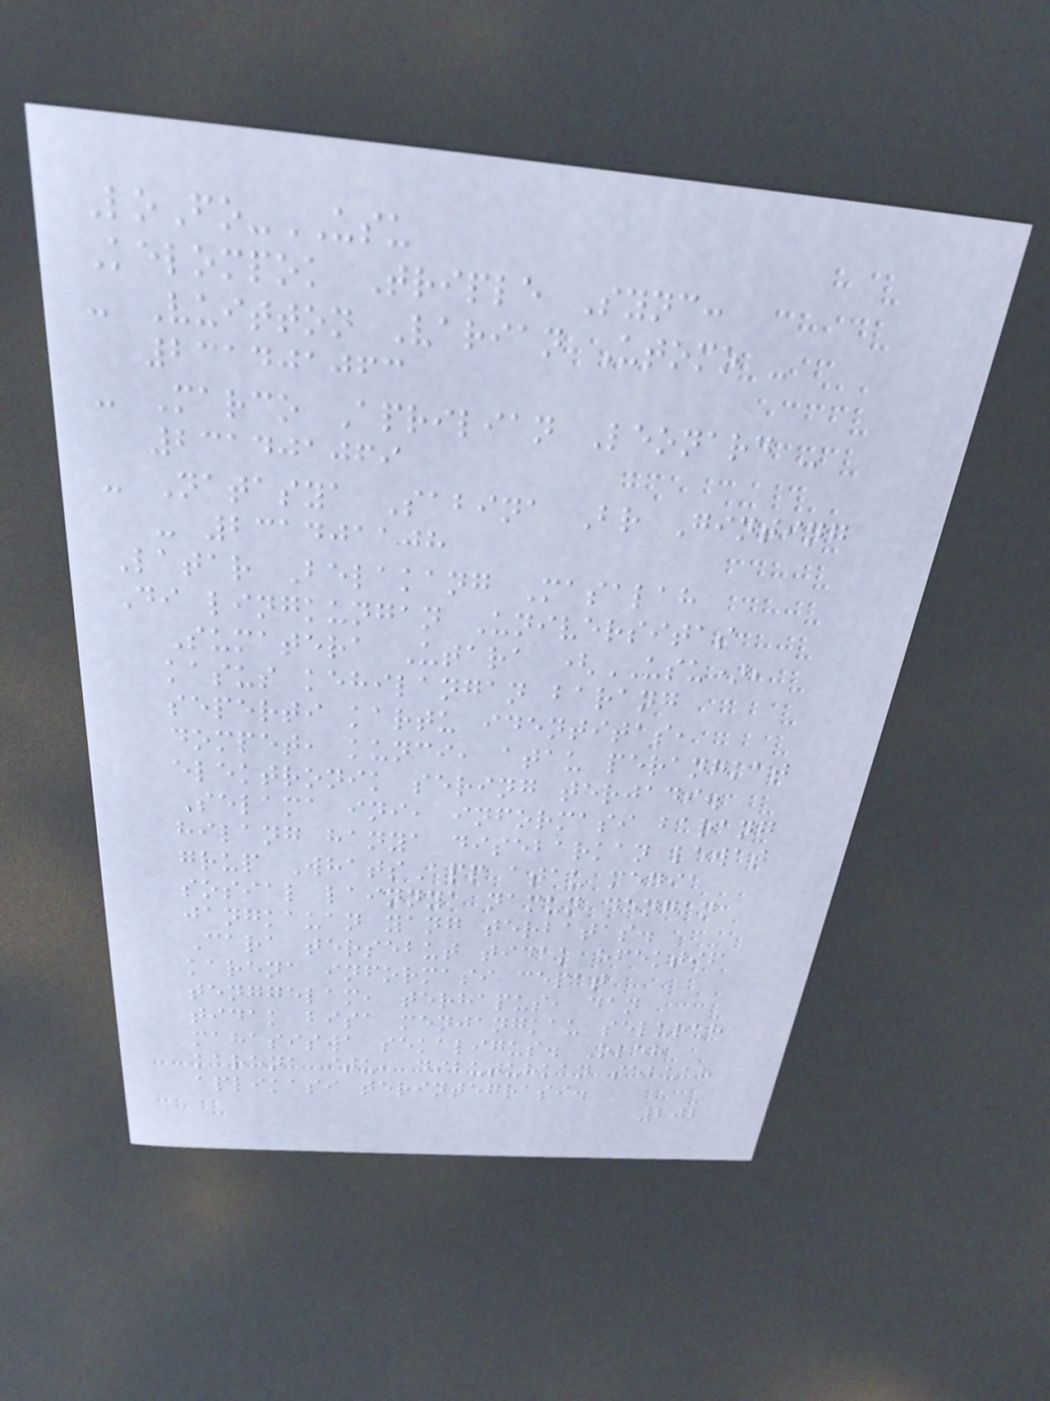LoFo-USU
Kelompok Triple Sync:
- Vuitton Varian Utomo -
231401063
- Marco Aprilian Leonard -
231401069
- Natasya Sabina Br Ginting
- 231401108
Latar Belakang Masalah
Di lingkungan Universitas
Sumatera Utara (USU),
kasus kehilangan barang
seperti kartu identitas,
dompet, kunci, atau perangkat
elektronik sering terjadi.
Selama ini, informasi barang
hilang hanya disebarkan lewat
grup WhatsApp atau media
sosial lainnya namun dengan
jangkauan yang terbatas.
Cara tersebut tidak efektif
karena informasi cepat
tenggelam, terhapus, dan
tidak bisa menjangkau seluruh
mahasiswa sekaligus. Oleh
karena itu, dibutuhkan sebuah
aplikasi terintegrasi.
202
